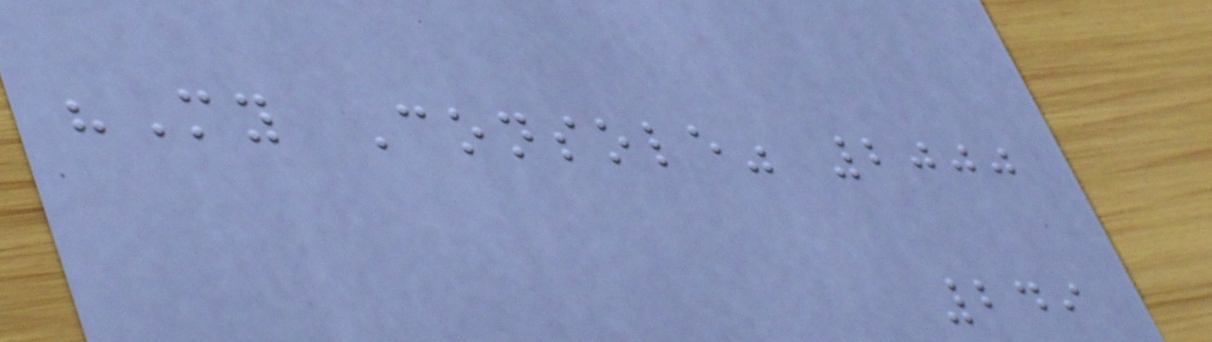"My Console" 2000
249
